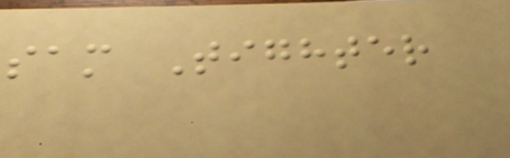sam Tighter
